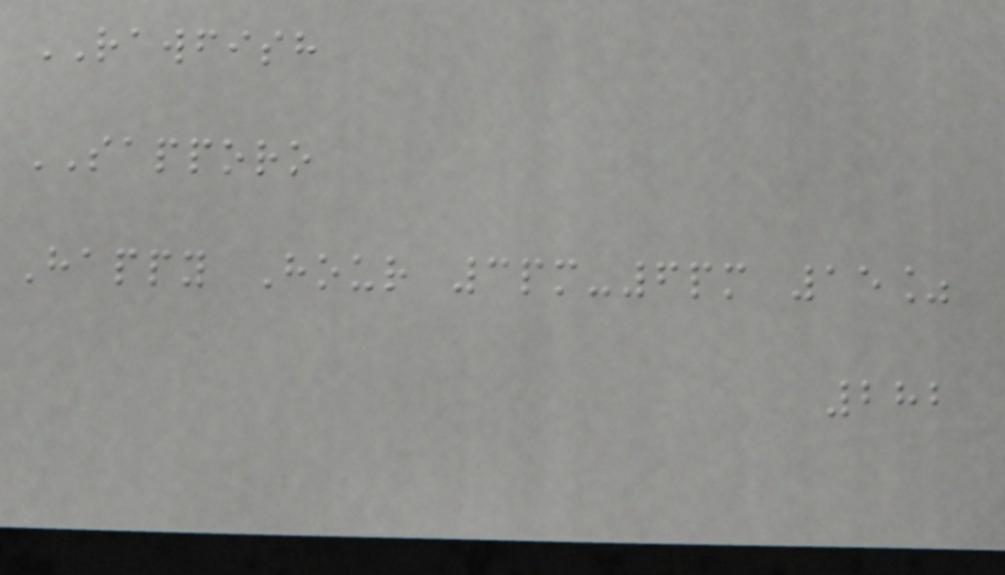RAWFISH
SAPPORO
Happy Hour 3pm-6pm 15%
282
